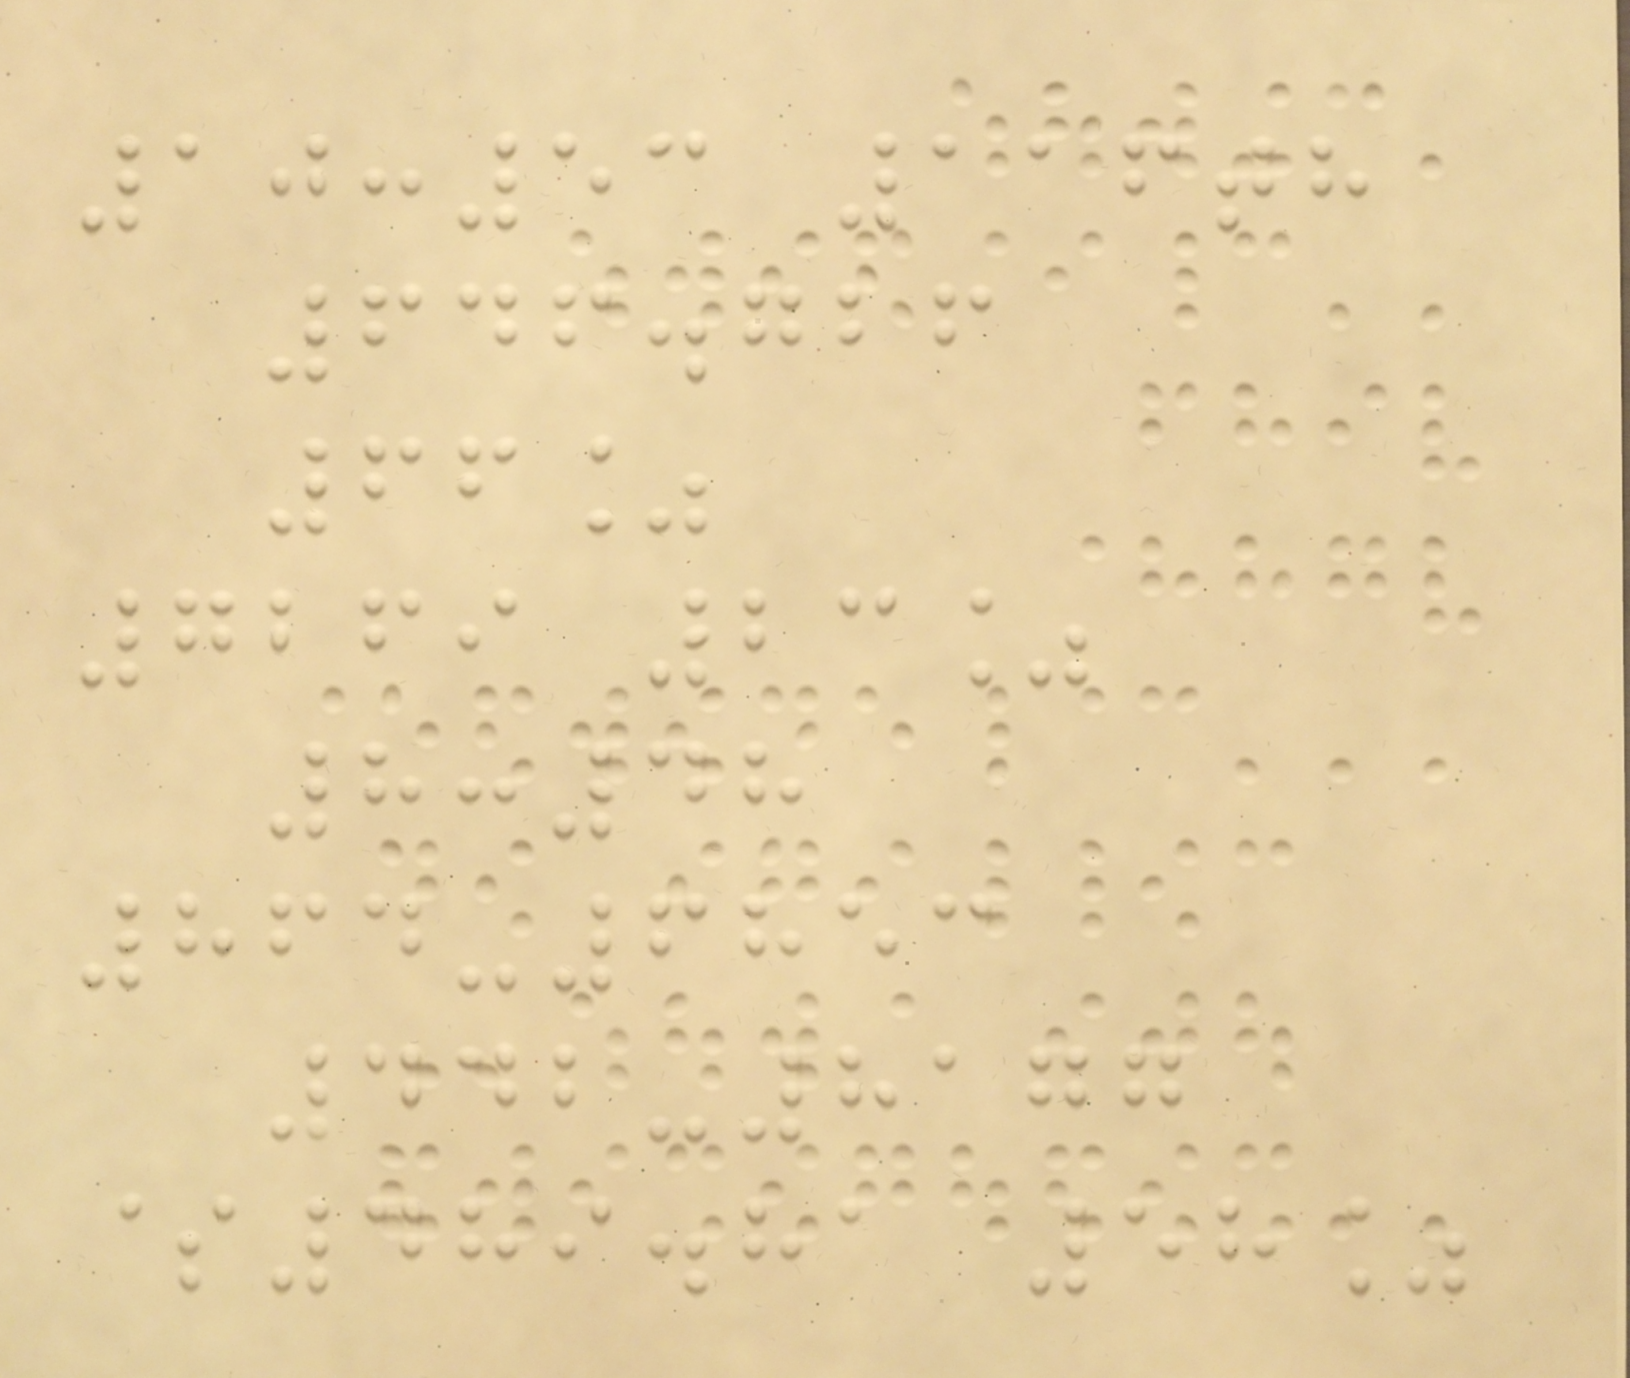10:53 116th
646.726
66%
7269 23%
8:48
864-6853
442-8177
$489.81 58%
